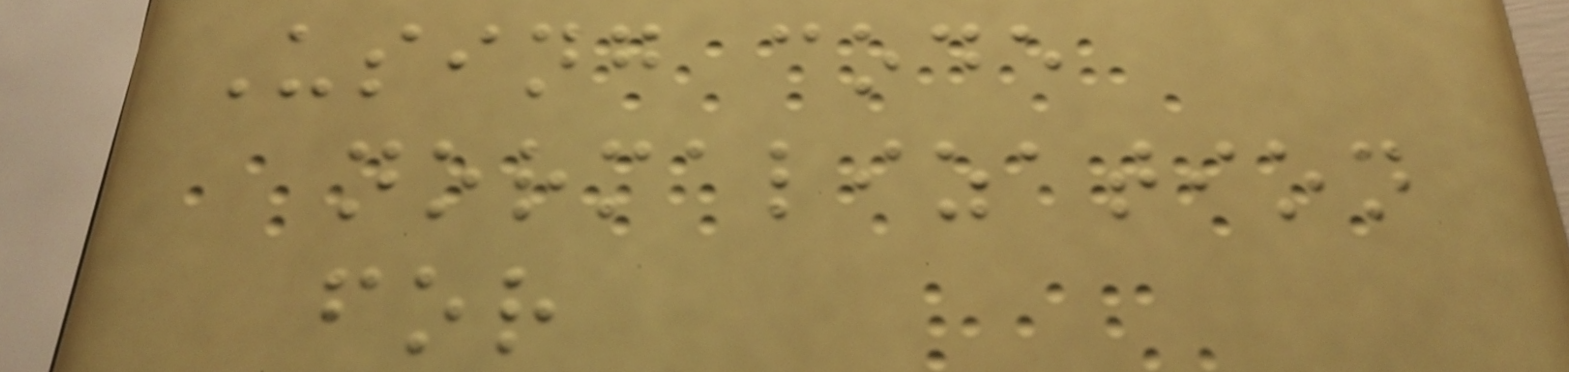Using code
normalization
for
